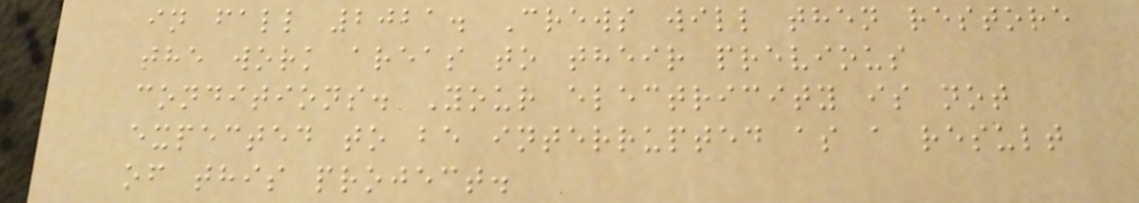in fall 2021. Crews will then restore
the work areas to their previous
conditions. Your electricity is not
expected to be interrupted as a result
of this project.
